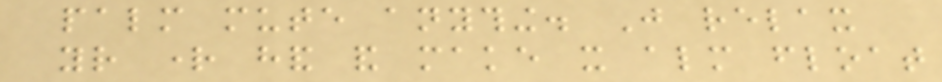palm mute anything. Just relax
your right hand and make it almost float
